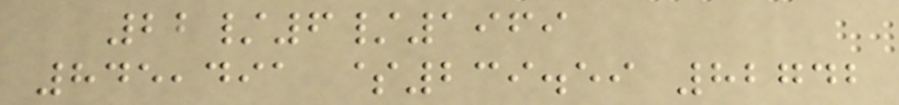22/6/1969
845,491 $239.59 82742
